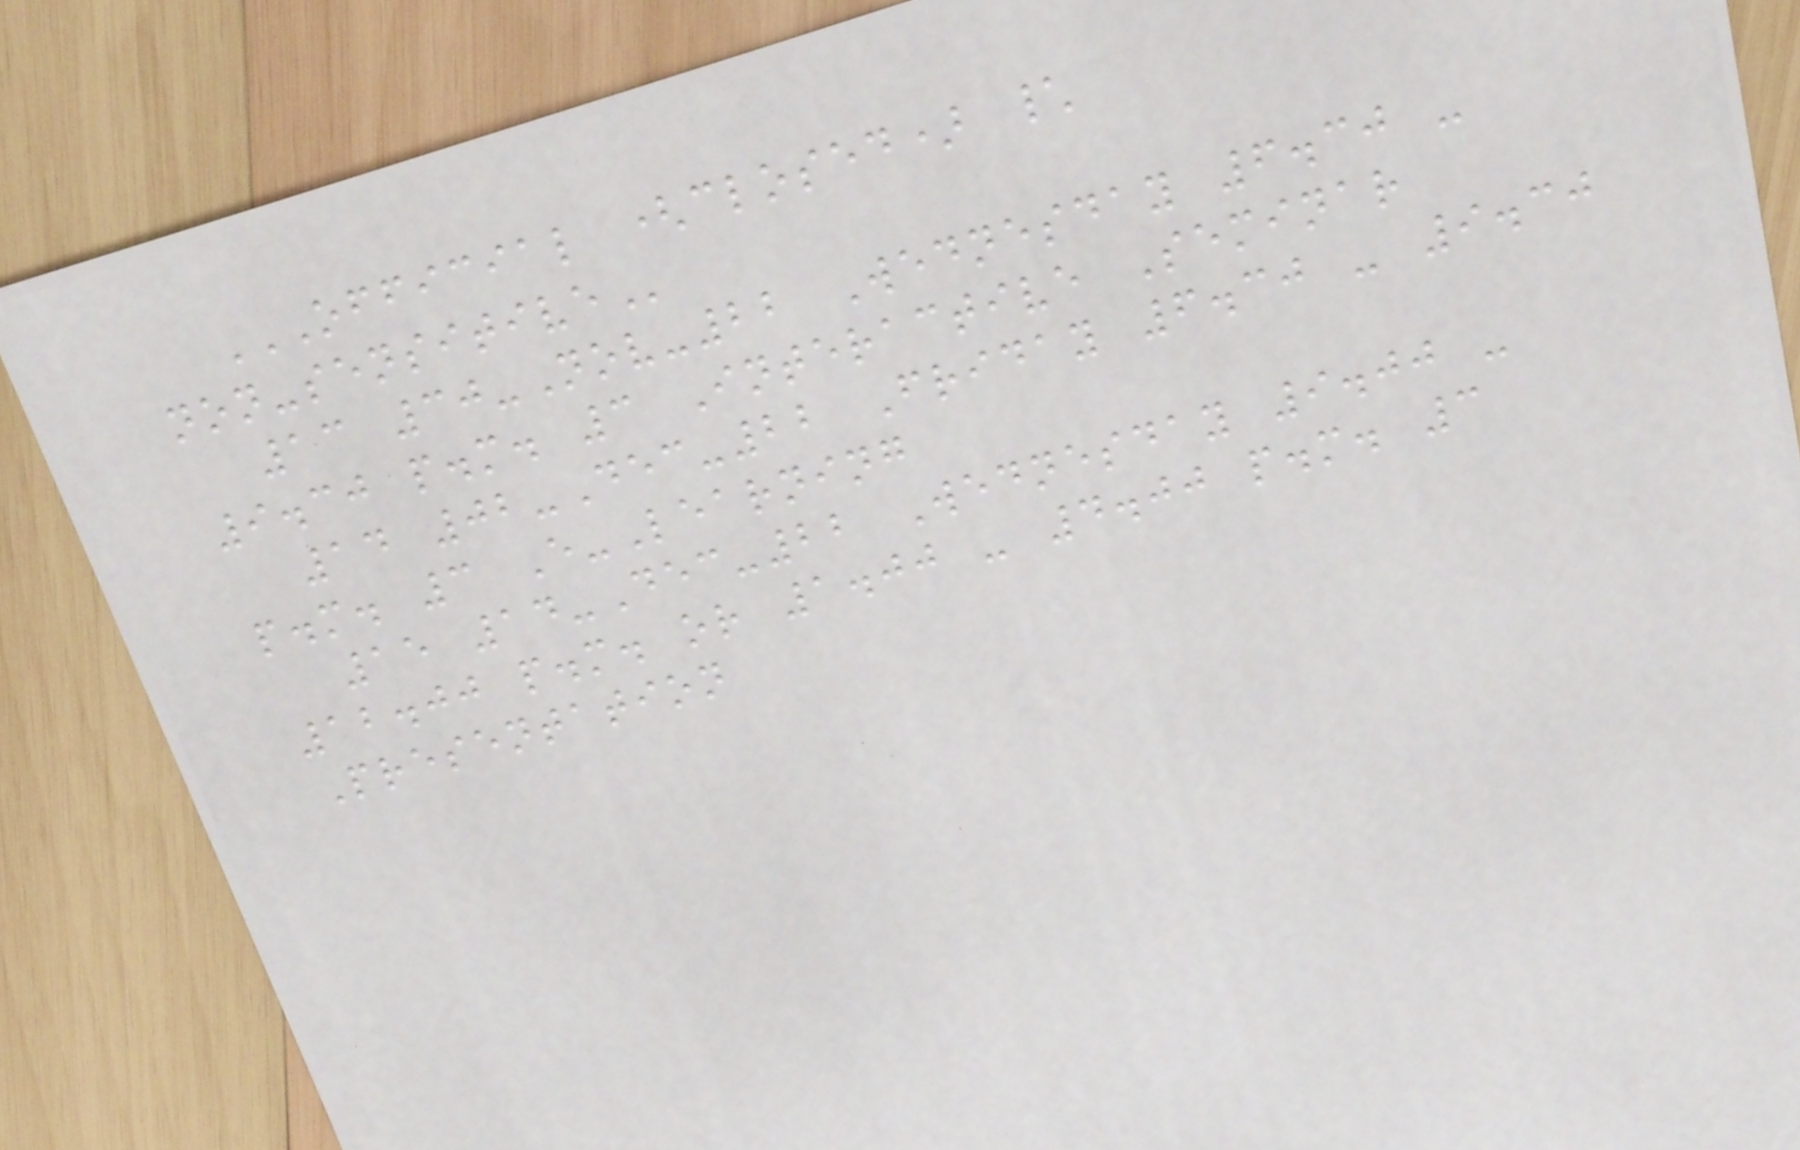OFFICIAL (CLOSED) \
NON-SENSITIVE
13 30-Nov-22 Wednesday 6.30 -
9.30 p.m. 3 Interactive Seminar
14 02-Dec-22 Friday 6.30 - 9.30
p.m. 3 E-Learning
15 14-Dec-22 Wednesday 9.00 -
12.00 p.m. or 1.00 - 4.00 p.m. 3
Presentation
